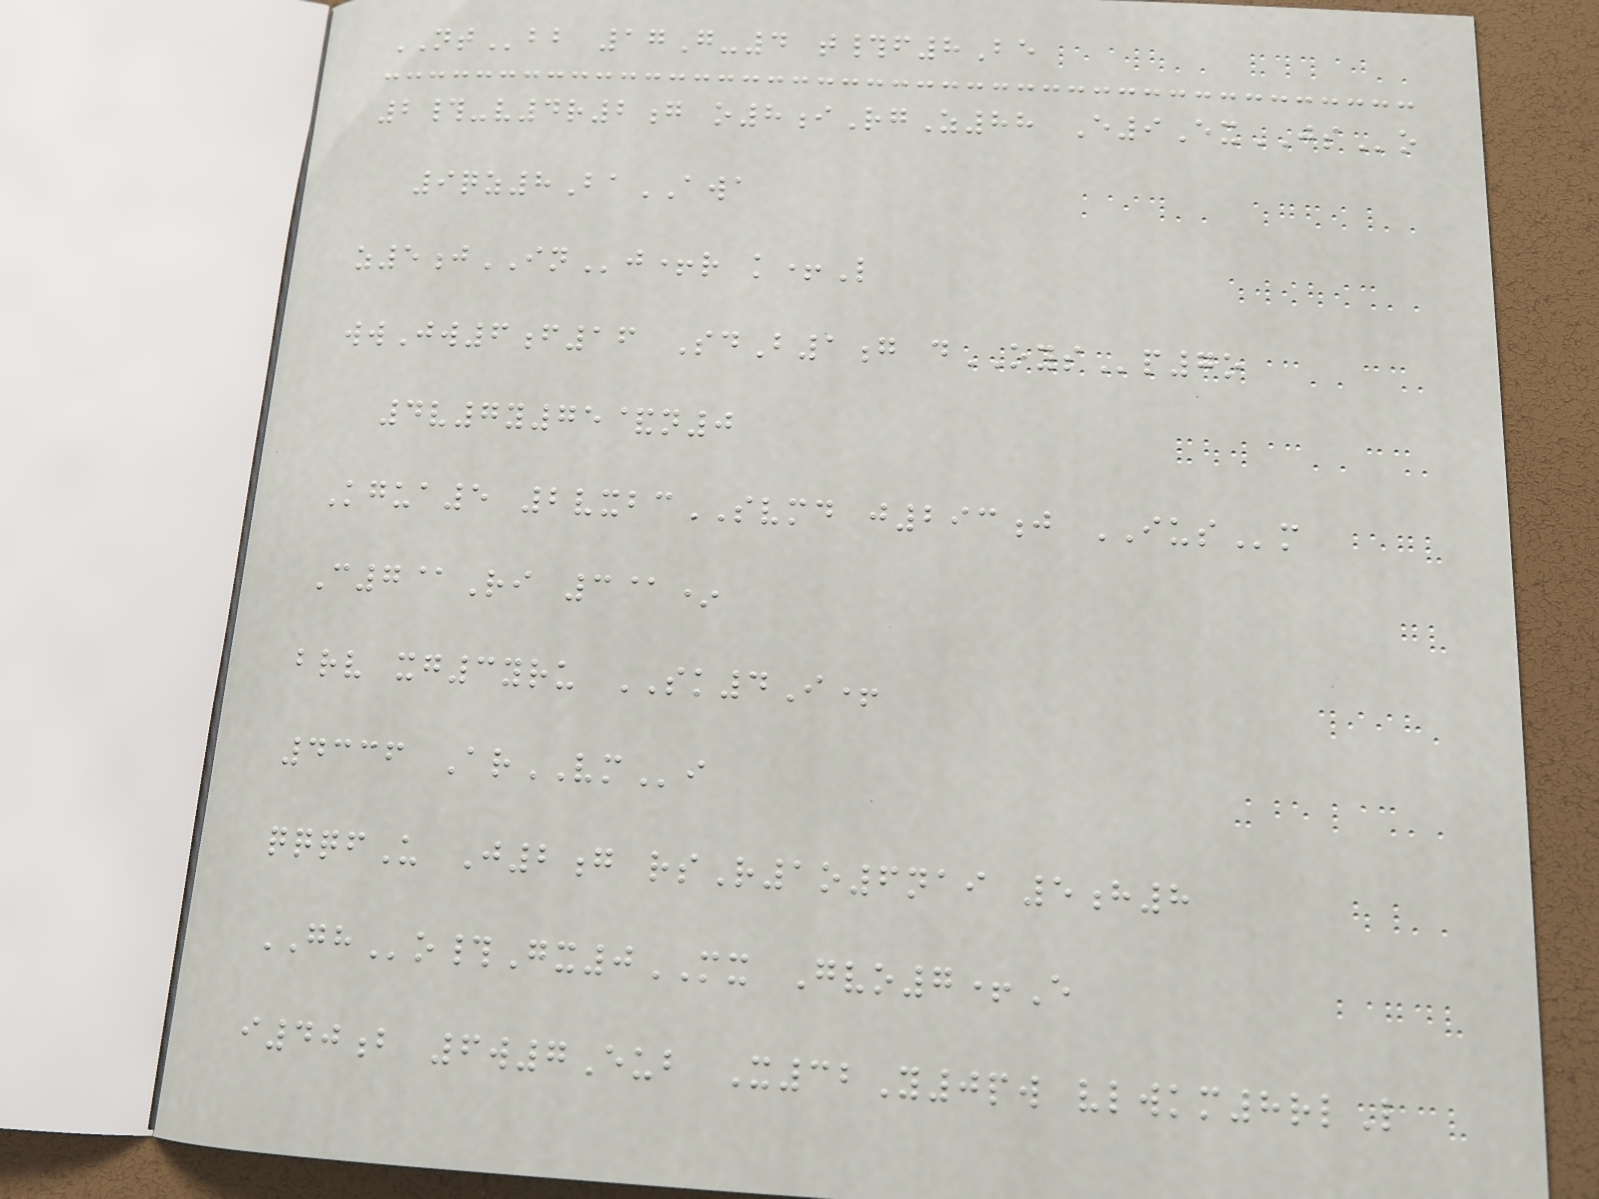NTbb 17G-4 t#f8Be
2#-v4r2g o8iRgZ88 E9ExJSo
9qz8BaAWA
z5jINj+r k+L
wwJw6f16 SdB1g dOYSp7o
4v7y75&n0
Kgua5 2vxbcSVMD j293j IUSm
C7@Ri 3@*
brv xg3yru SK4I+
4336 ArVMi
qqqfU J2g rsR1o6nai 5h8
GHo#Gx0MX Gvo7+E
i40b 6w7Eub X32Y0pw vlwkm8rlL
